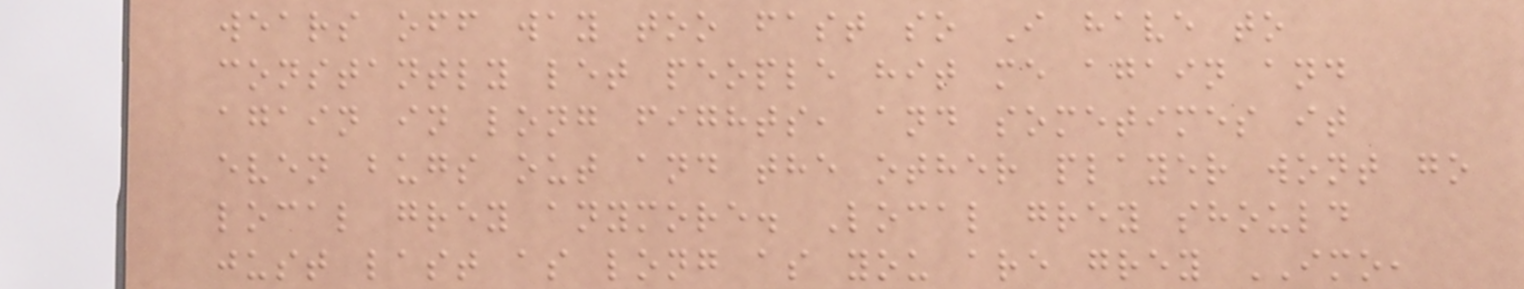wears off way too fast so I have to
constantly let people hit me again and
again in long fights, and sometimes it
even bugs out and the other player wont go
local grey anymore. Local grey should
just last as long as you are grey IMO,
